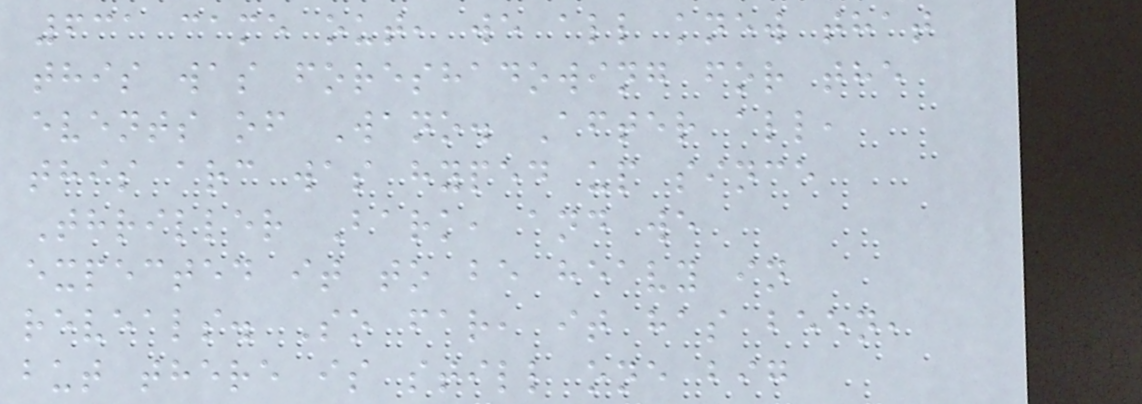631 came out, we all knew that
this was foreshadowing for the
events of Wano. After all,
this arc was hyped up since
Thriller Bark, and we
expected it to be heavy in
reveals. So far, it has been,
but there is still one big
